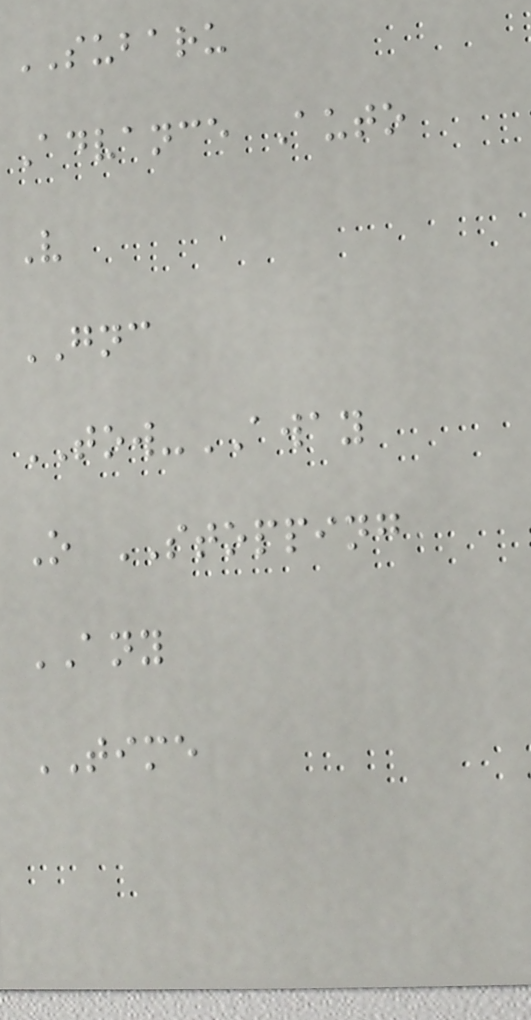SUBARU
Advance Auto
V
GNC
TOW-AWAY
O STOPPING
ANY
TIME
